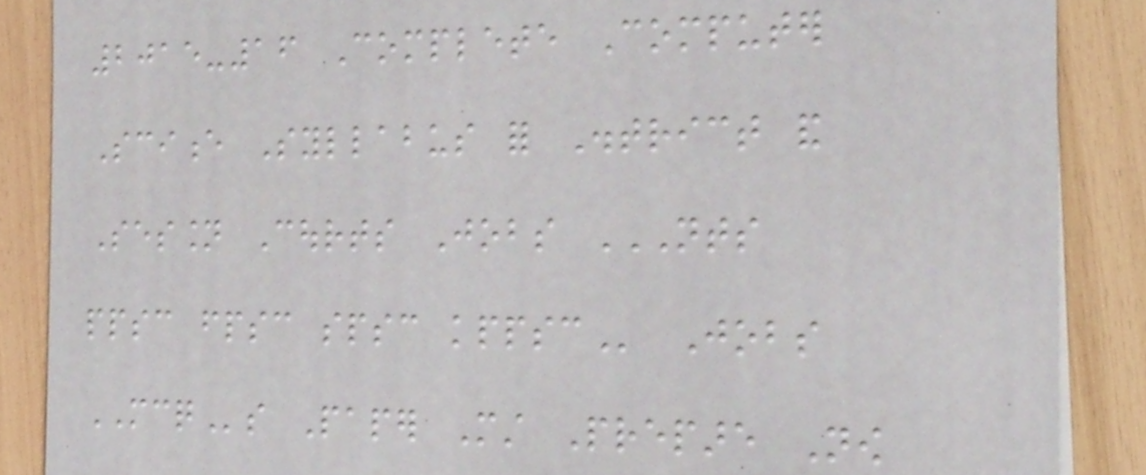2015-16 Complete Computer
Science Syllabus for District and
Session Courts Jobs NTS
PPSC FPSC SPSC KPPSC Jobs
MCQs Paper Must Prepare Now
